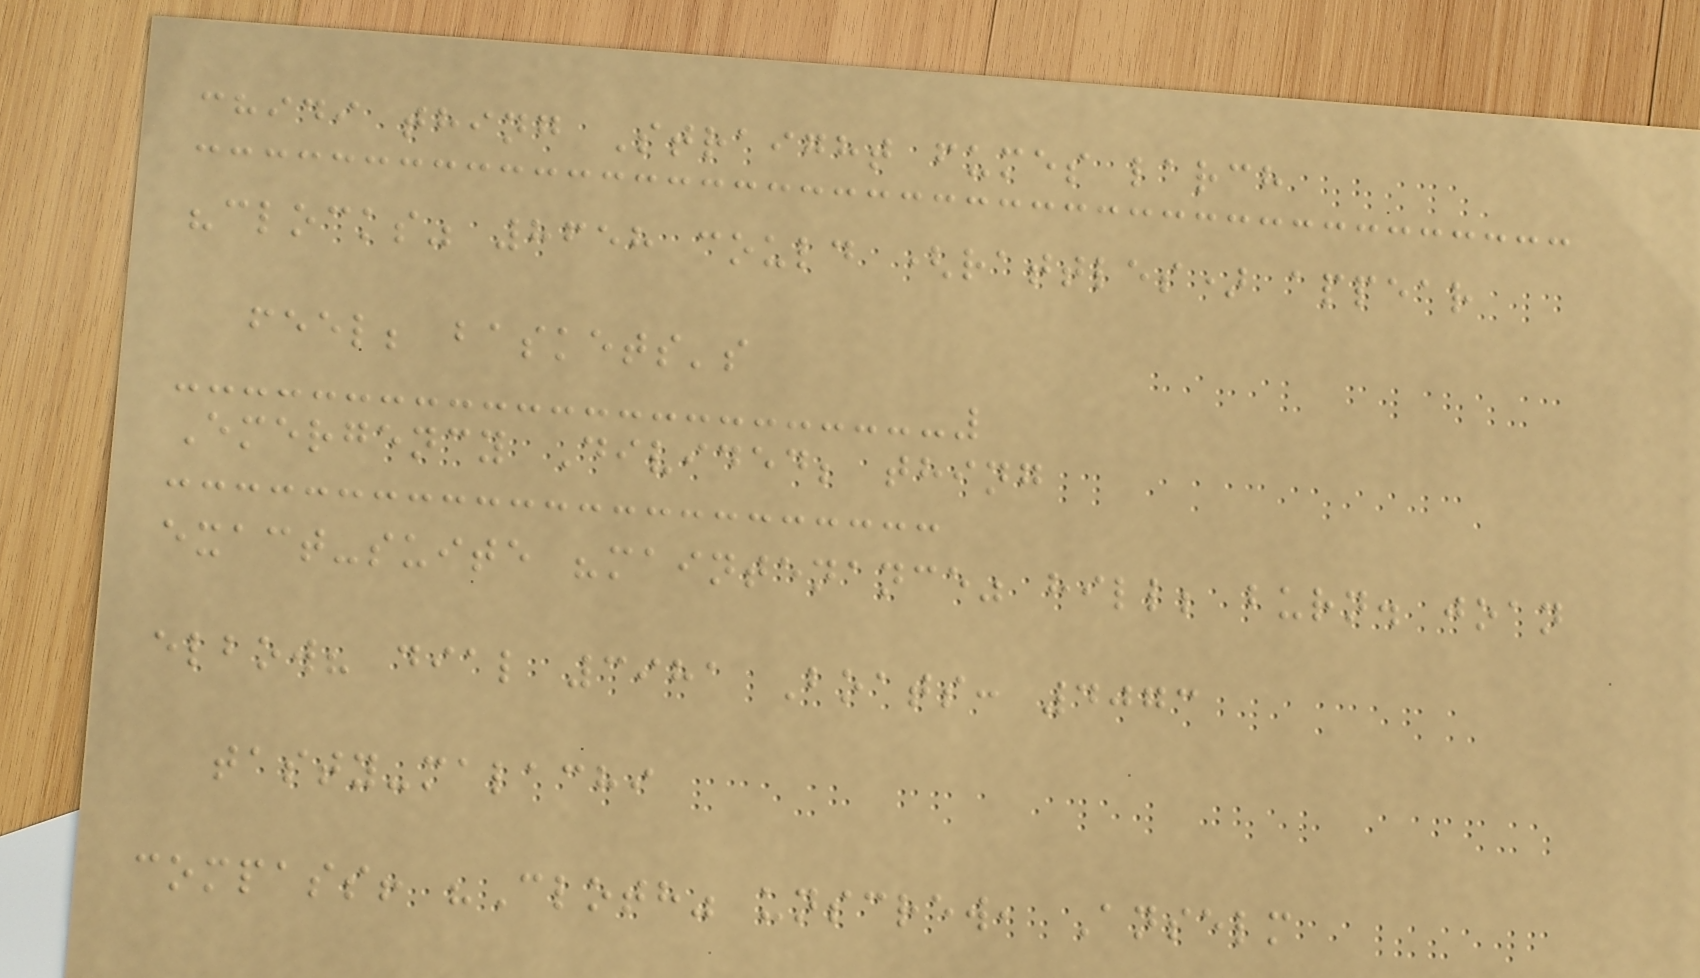chidi thing Straight fumes larch
"clocks" 8658 could (rattles) appear
feel; baskets's
Emergency Divided; thing
exact-suite "maintenance" hill; burn. joan
elbow? dial 3981 Boats: 4073
tasty-malachi
compass! "Cloth" unscrew, Anselm
